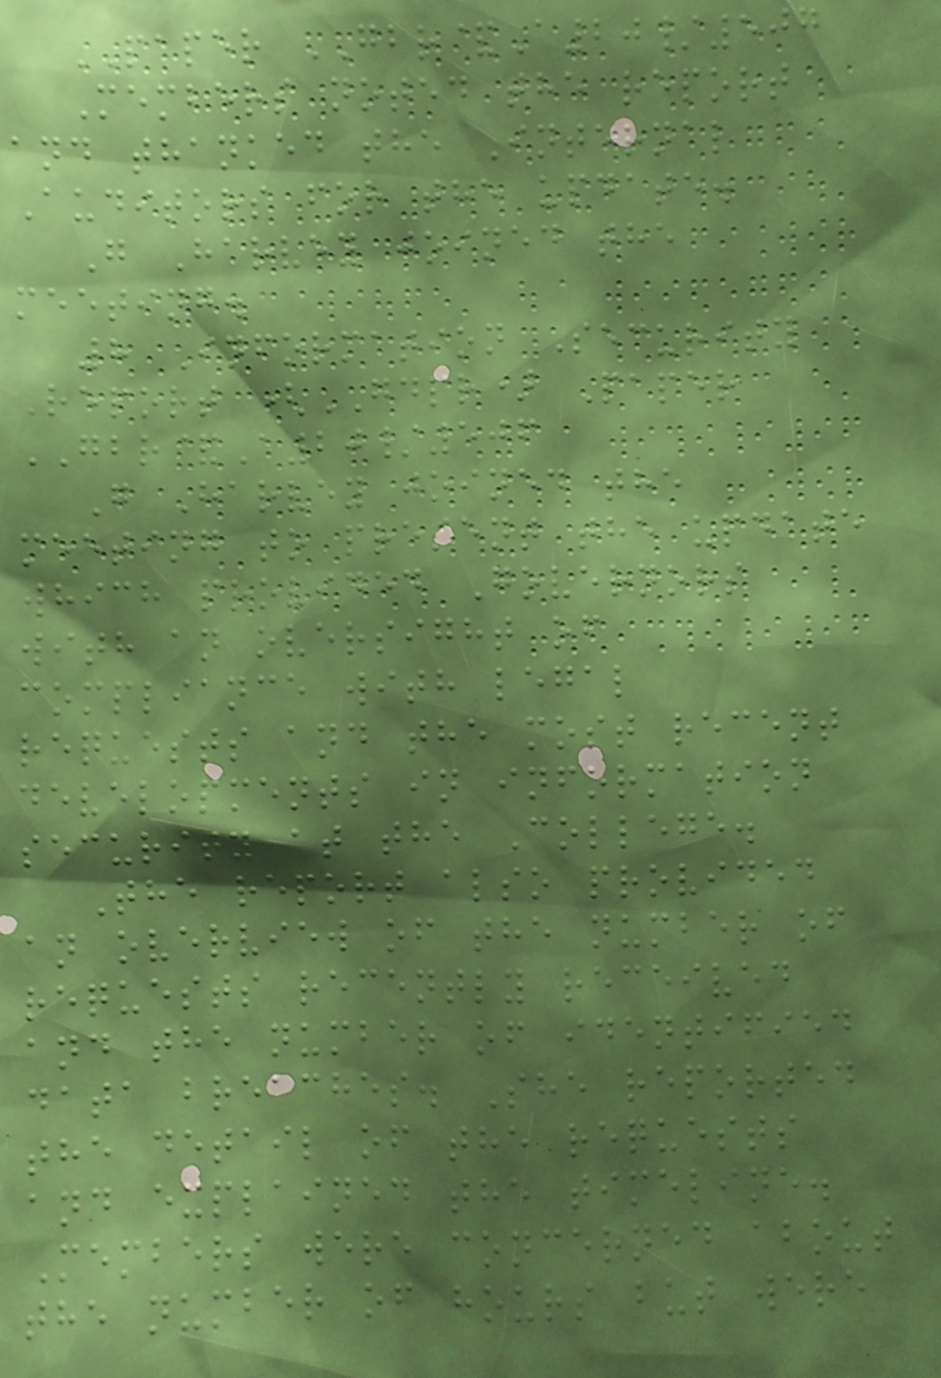PAPER GBR&A20/507
Members noted the report
and thanked the Internal
Auditors for the update.
G Harvey joined the
meeting.
8 Information Security
Report (GDPR) Paper
GBR&A20/506
G Harvey joined the
meeting to present the update
which provided Governors
with an oversight of
compliance with legal
requests and the most recent
developments in information
security at the College.
The report also provided
an overview of the number of
requests recently received
and the number of identified
data breaches. She reported
the detail of the requests
and explained the timeline.
Members were concerned about
the number of hours but were
